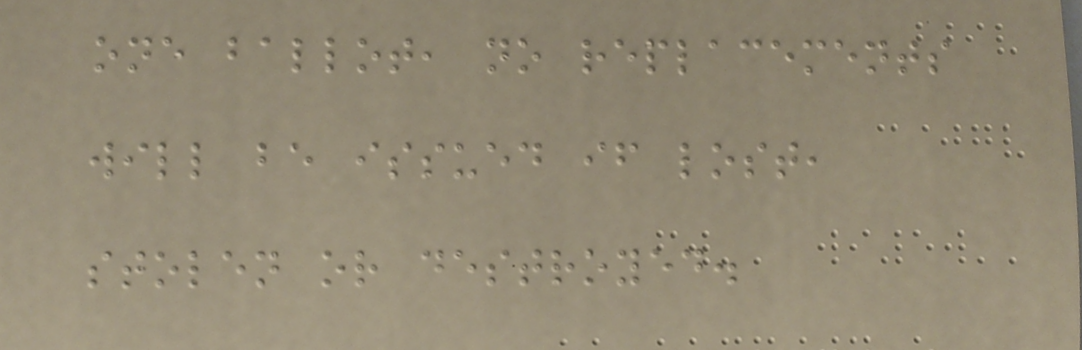one ballot, no replacements
will be issued if lost,
stolen or destroyed.
